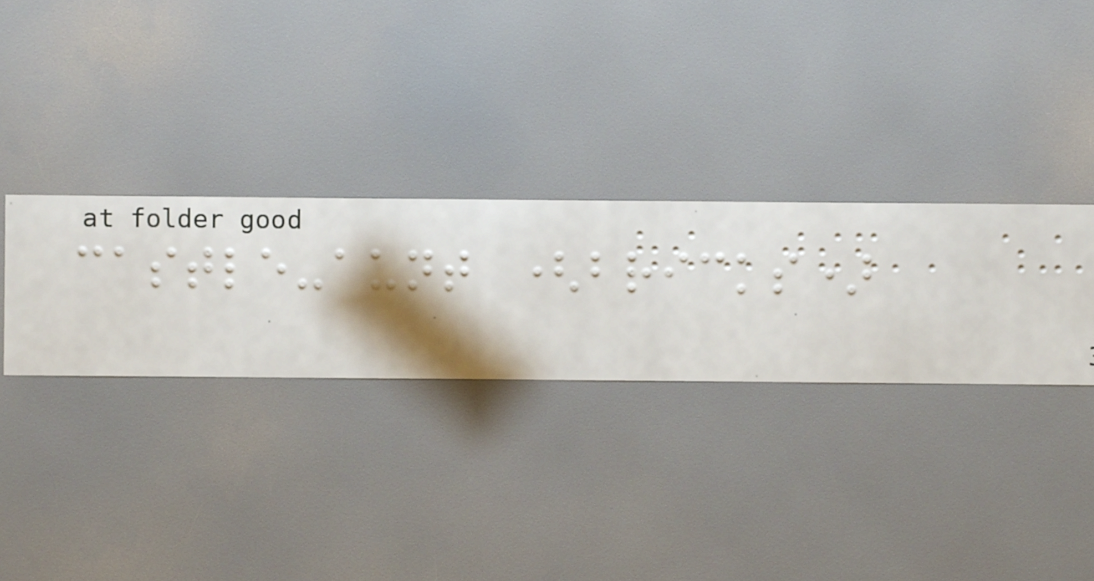castle-aunt (bricks)
